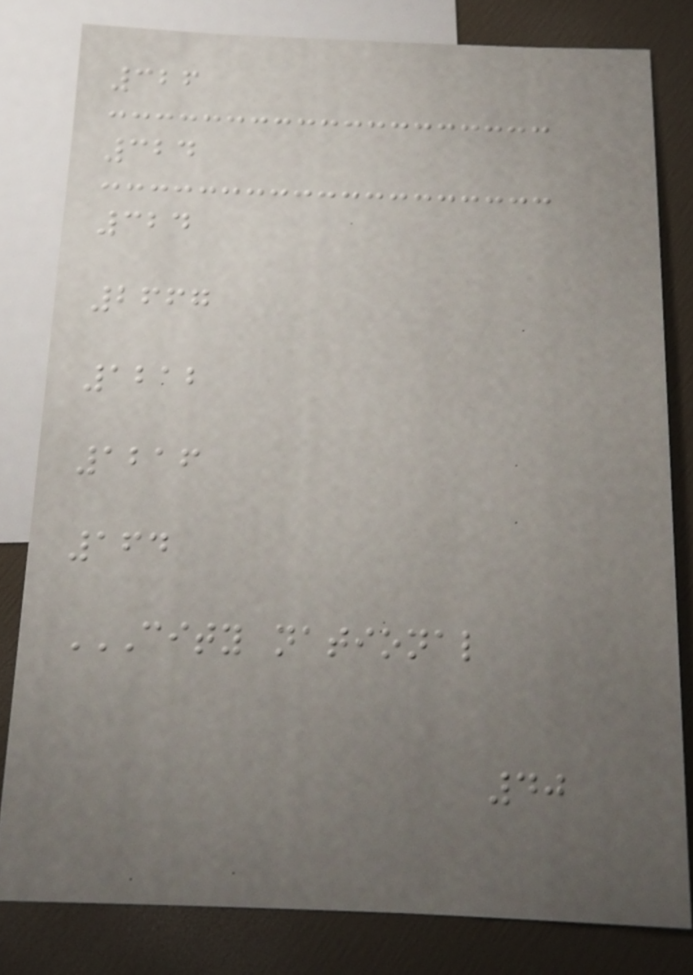326
324
324
2667
1212
1216
164
CITY NATIONAL
40
